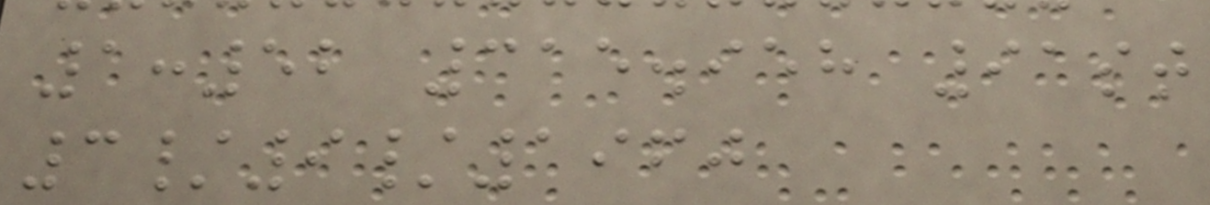1:52 315.958 91st
3/9/1960
